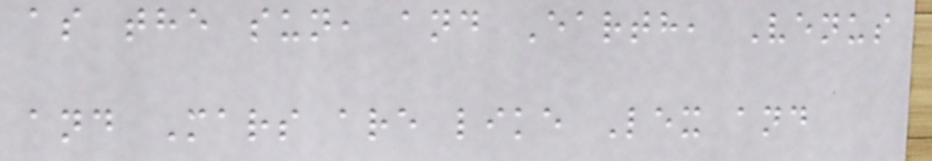as the sun, and Earth, Venus
and Mars are like Lex and
